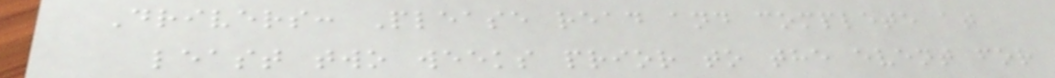Drivers: Please read and complete at
least two weeks prior to the event for
